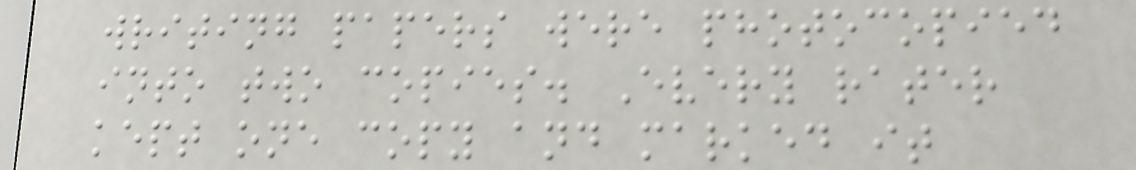writing papers were photocopied
into two copies. Every rater
kept one copy and marked it
